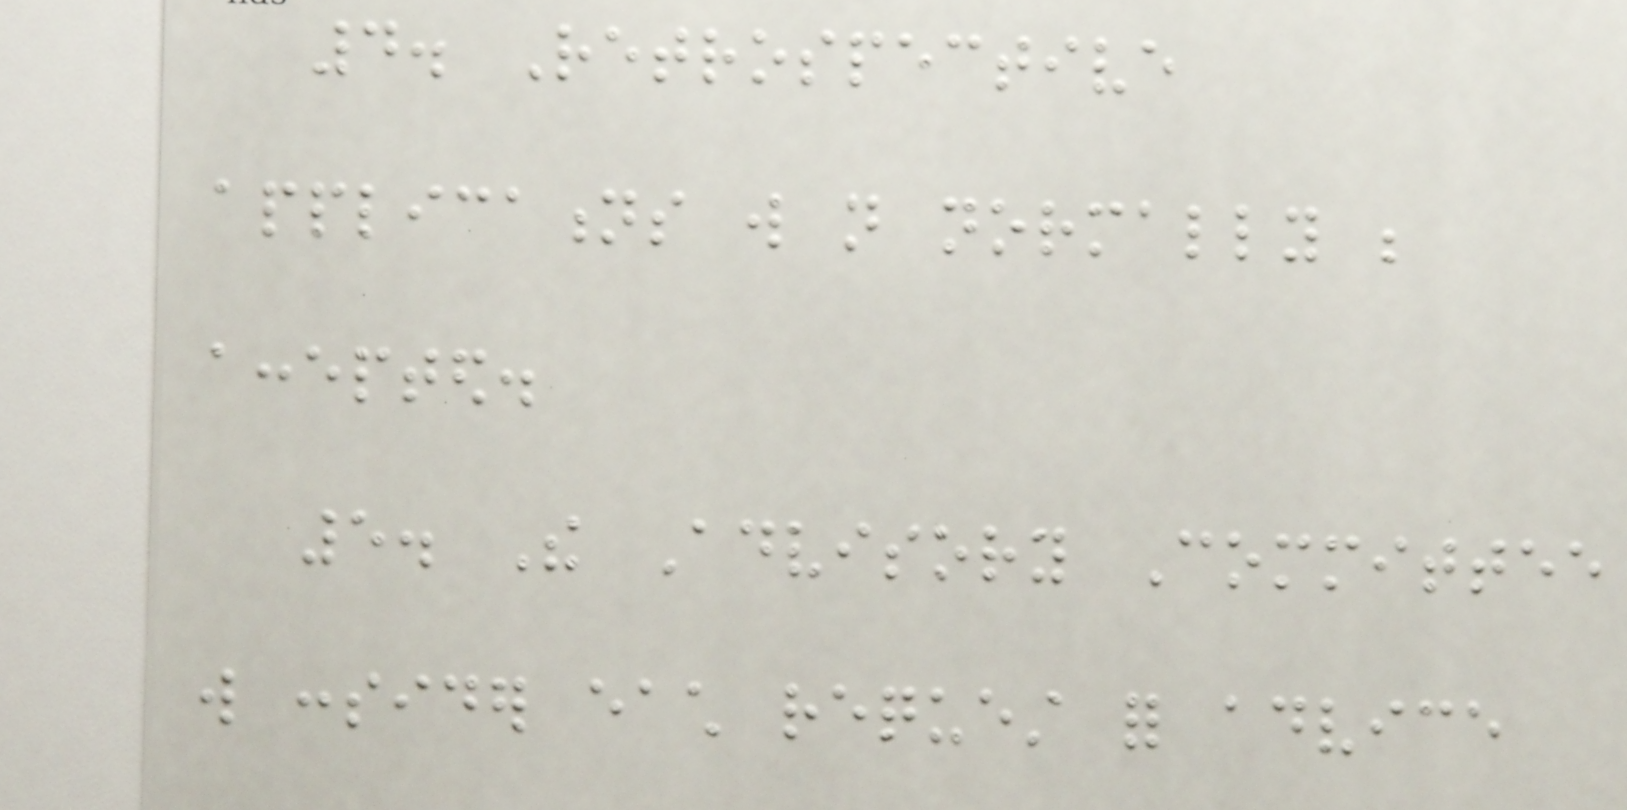4. Retrospective
applications will not normally be
accepted.
5. The Advisory Committee
will consider each request for advice
